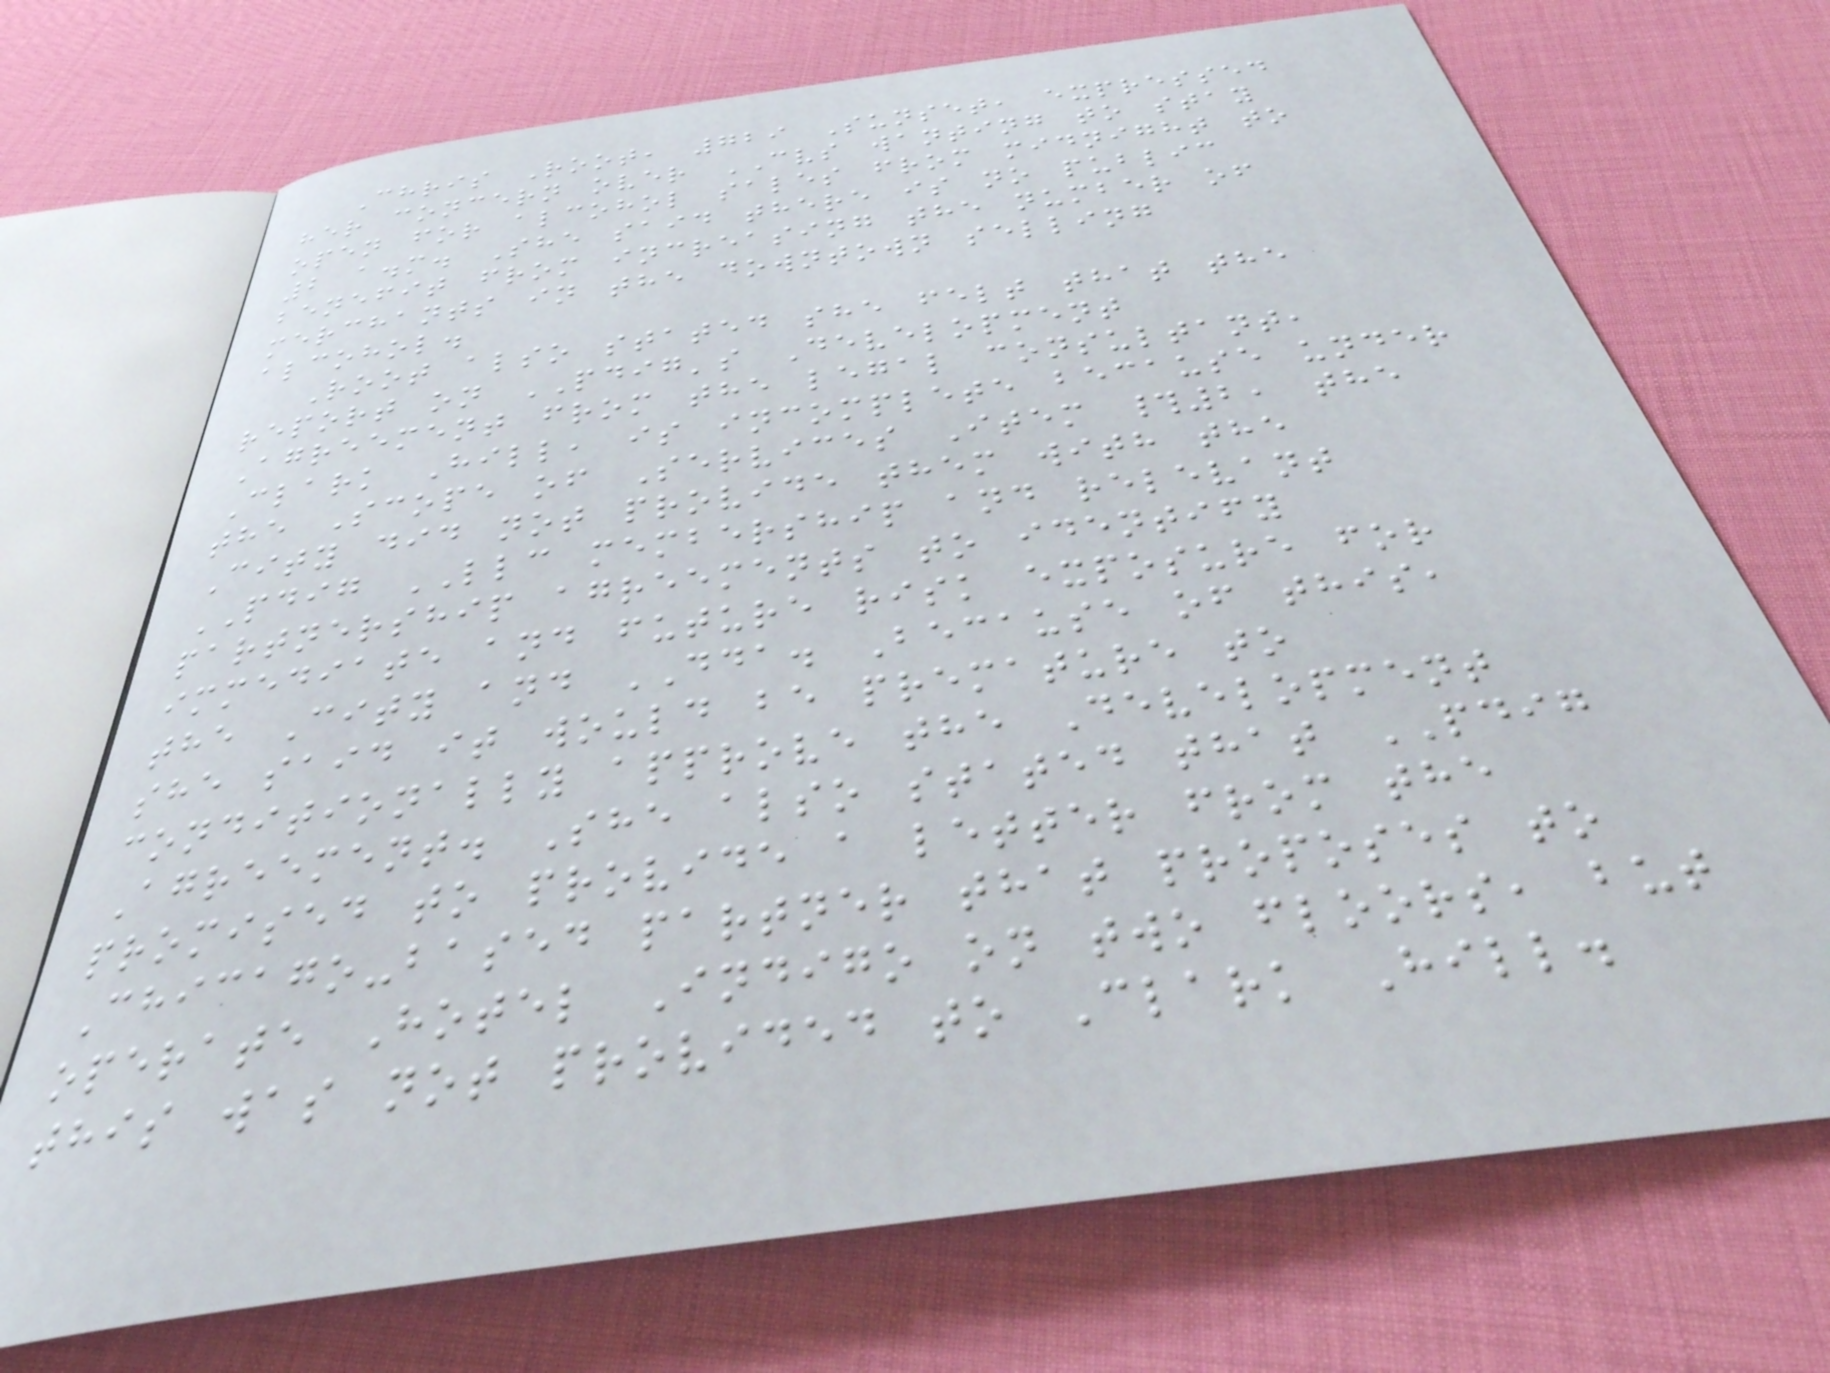Chris Root, 729 Sunset, expressed
her concern over CVS wanting to stay
open for alcohol sales from midnight to
2 a.m. She said there is no public
benefit from increasing the number of
merchants in the downtown selling
alcohol.
Root also stated she felt that the
report on PDIG's Development
Agreement from the legal consultant,
Clark Hill, is incomplete because under
the Scope of Services Item #2, the
City did not provide them with the
PDIG LLC membership and relevant
partnership agreements to identify
immediate and future risk exposure for
the City and DDA. Because of this,
she said it would be premature to
conditionally approve the Development
Agreement. She also stated that PDIG
promised to provide a letter from the
Chicago-based partner that proposes to
operate Hotel Indigo on two floors, but
this was not provided to Clark Hill.
